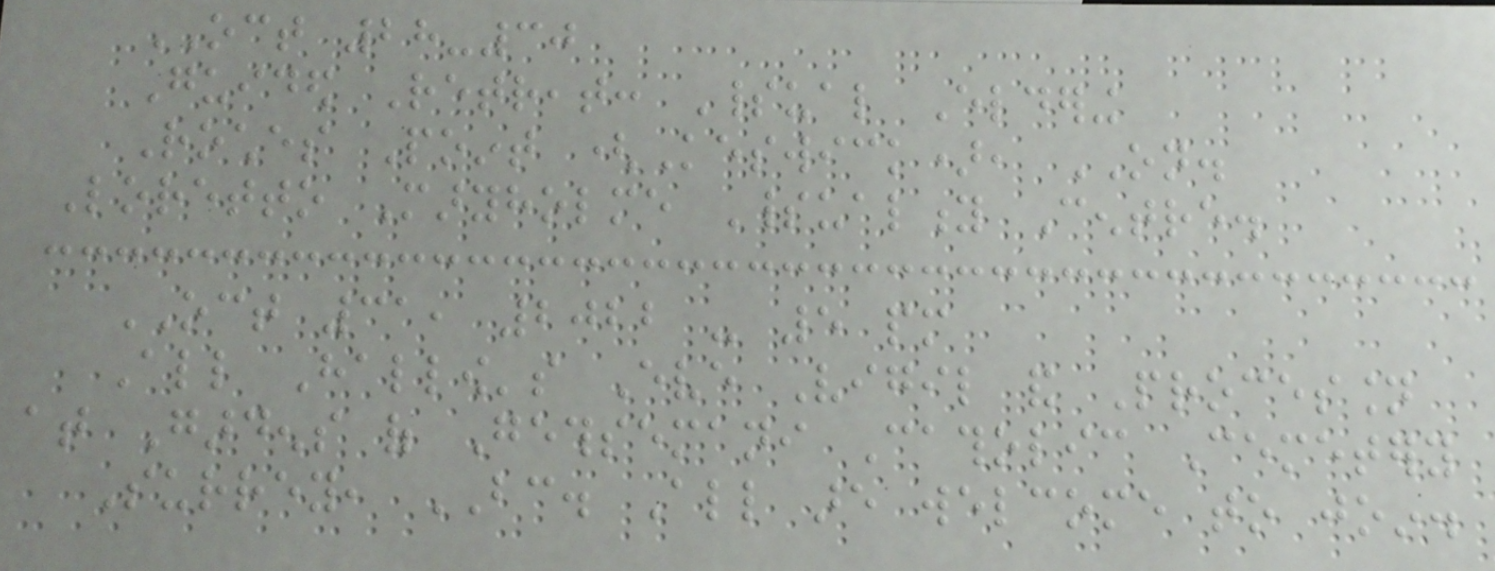OCT 28-30
Guided Retreat: Spiritual Eldering
Roches Point (Keswick), ON.
Loretto Maryholme Spirituality Centre.
OCT 31, 2022 - 5 pm
All Hallow's Eve Vigil and Procession
at Gardens of Gethsemani Catholic Cemetery
Surrey, BC. All are welcome to join.
